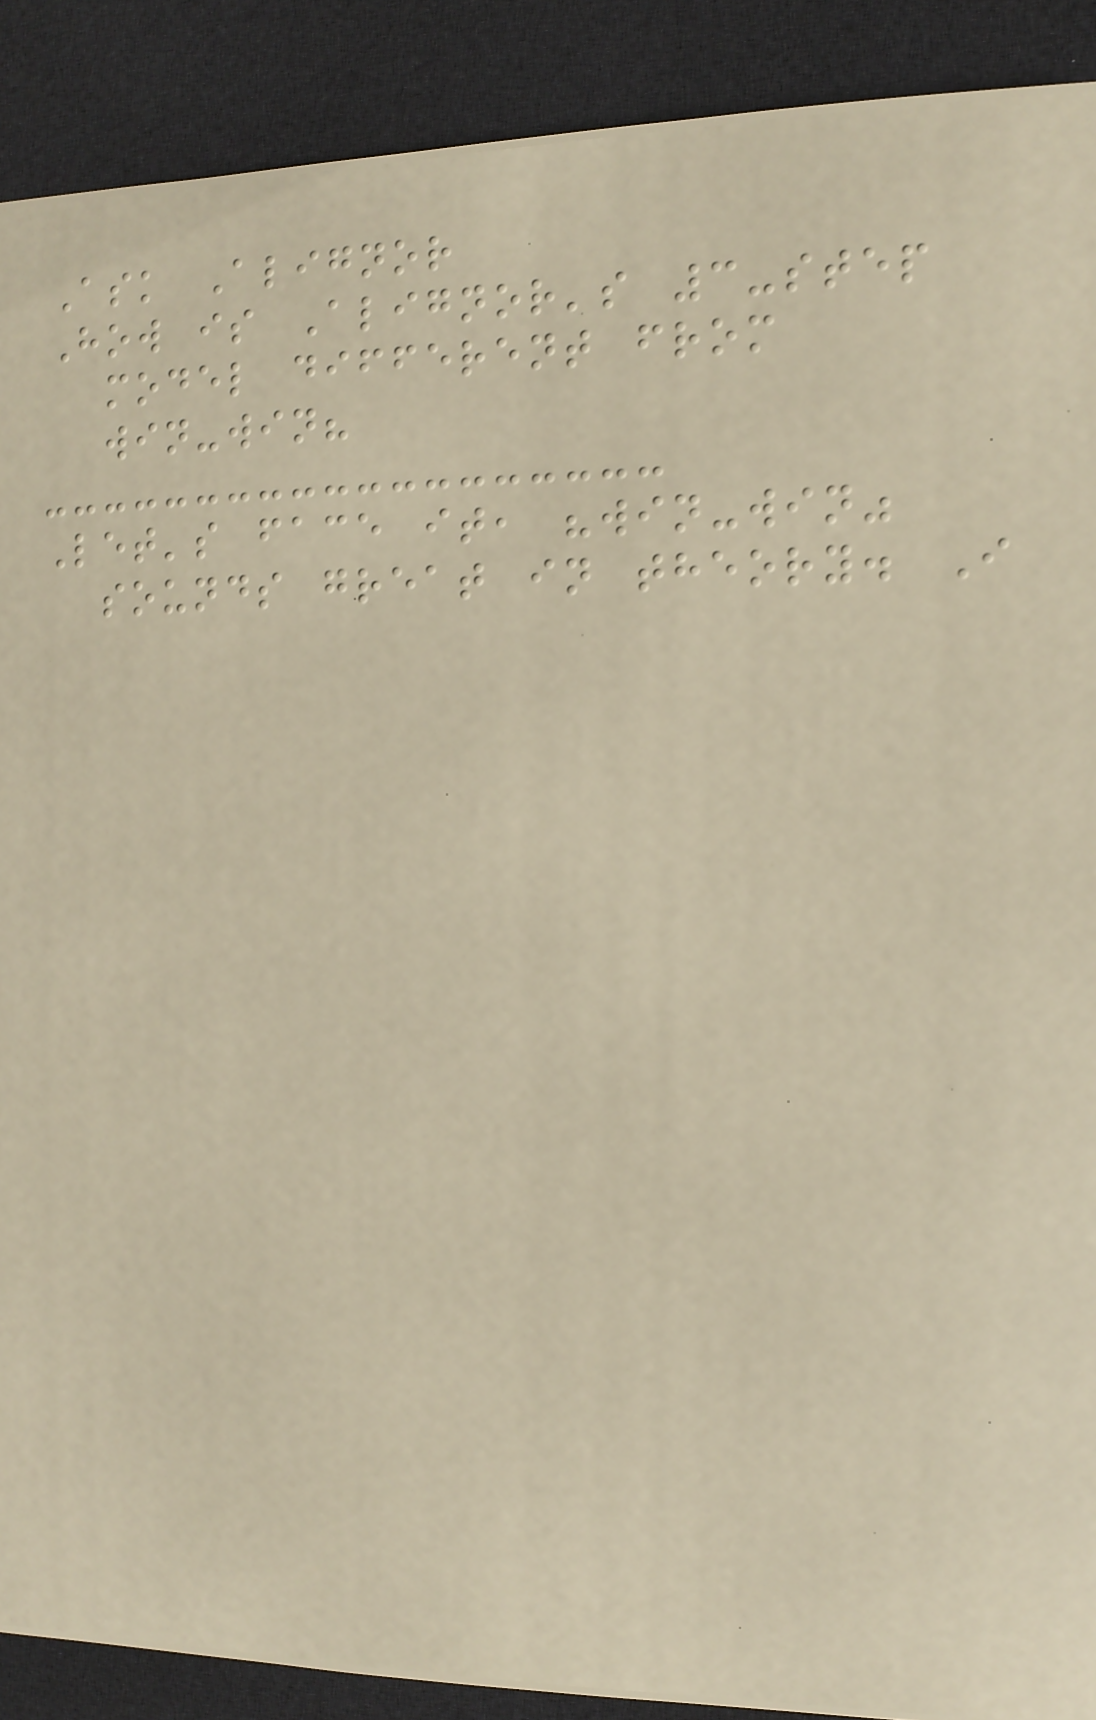Ask Alignor
How is Alignor's 3-step
model different from
win-win?
Let's face it, "win-win"
sounds great in theory. I
